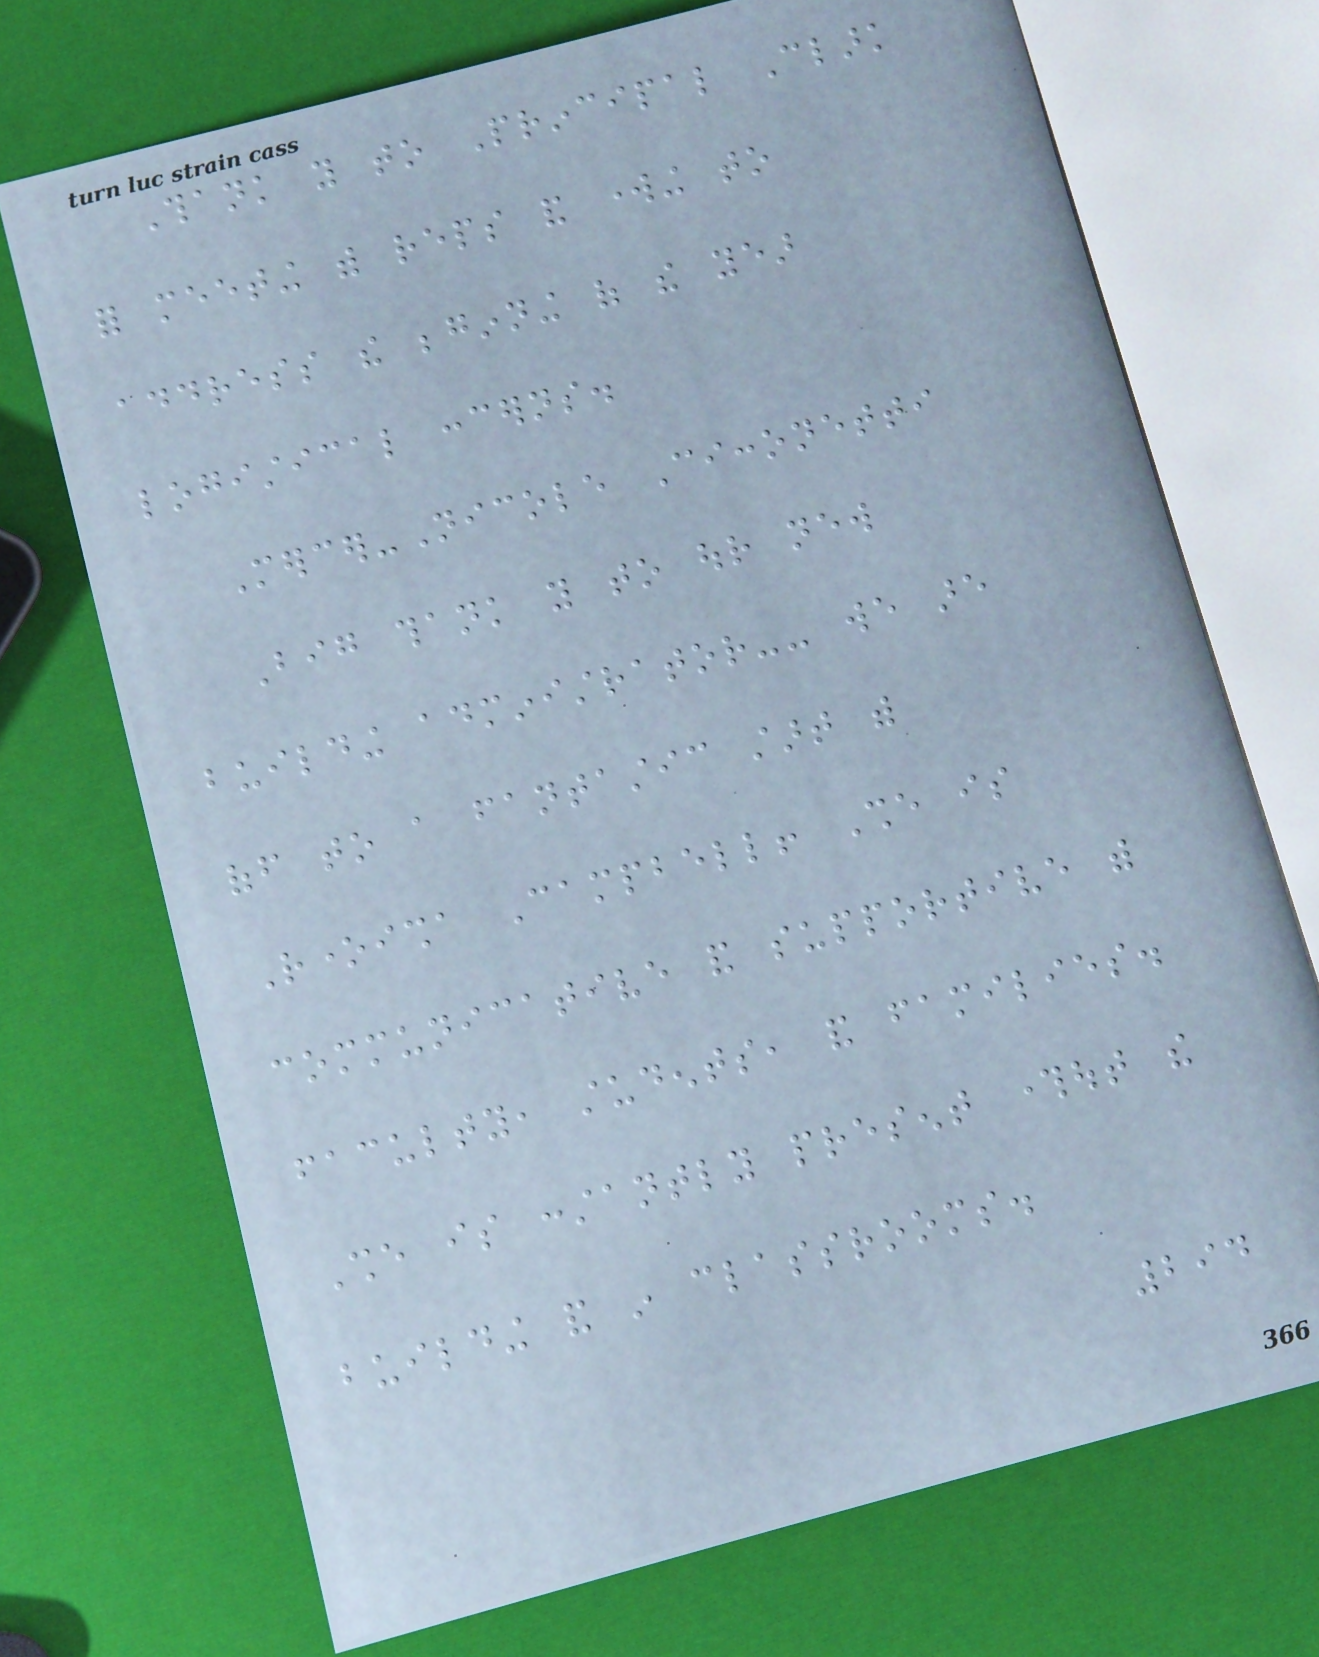Thank you to Principal Clark
for meeting with reps and working to
address the beginning of the year
logistical concerns.
Mercer-Nicole Cicconetti
Big thank you to our new
building administrator-- we are
off to a fantastic start with
Roneisha Campbell! She is
communicative and supportive with
faculty, students, and families.
She is constantly present throughout the
building and in classrooms.
294
